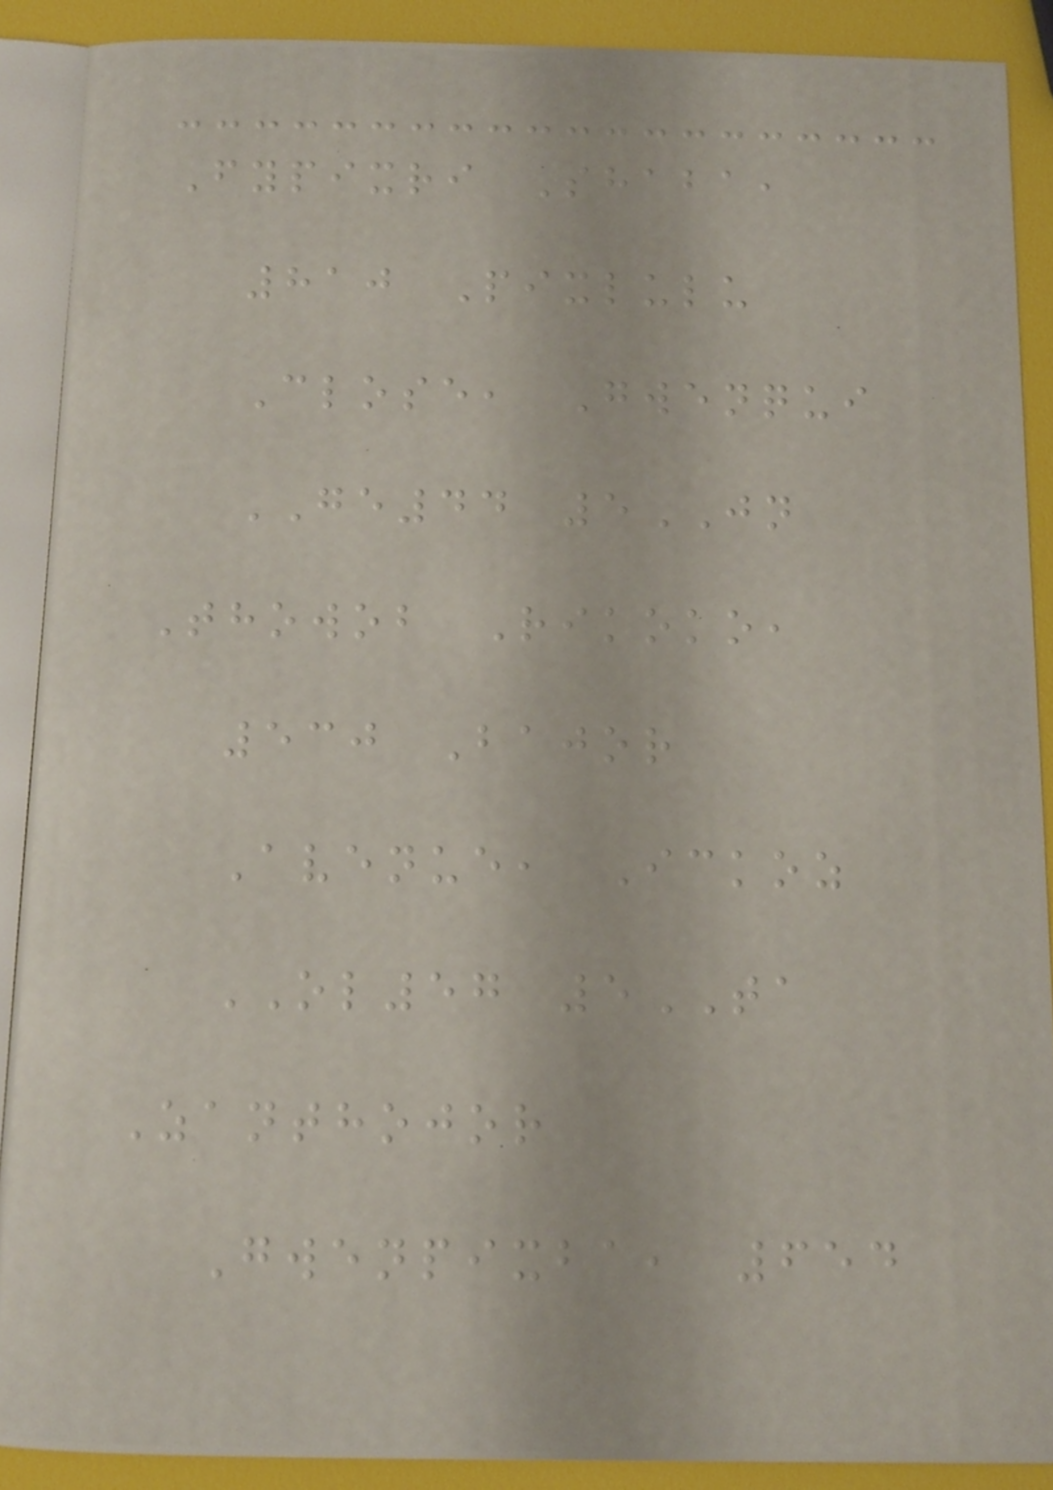Fypixri Shaba,
810 Pixlulu
Close, Gwenqui
GE44 5JN
Thowob Rikoko,
530 Bajor
Avenue, Ickoz
OL57 5TA
Zanthojor
Gwenpixba, 654
